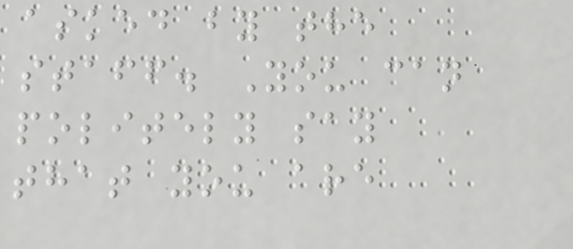asked by the
staff. You can
politely say
that you are
